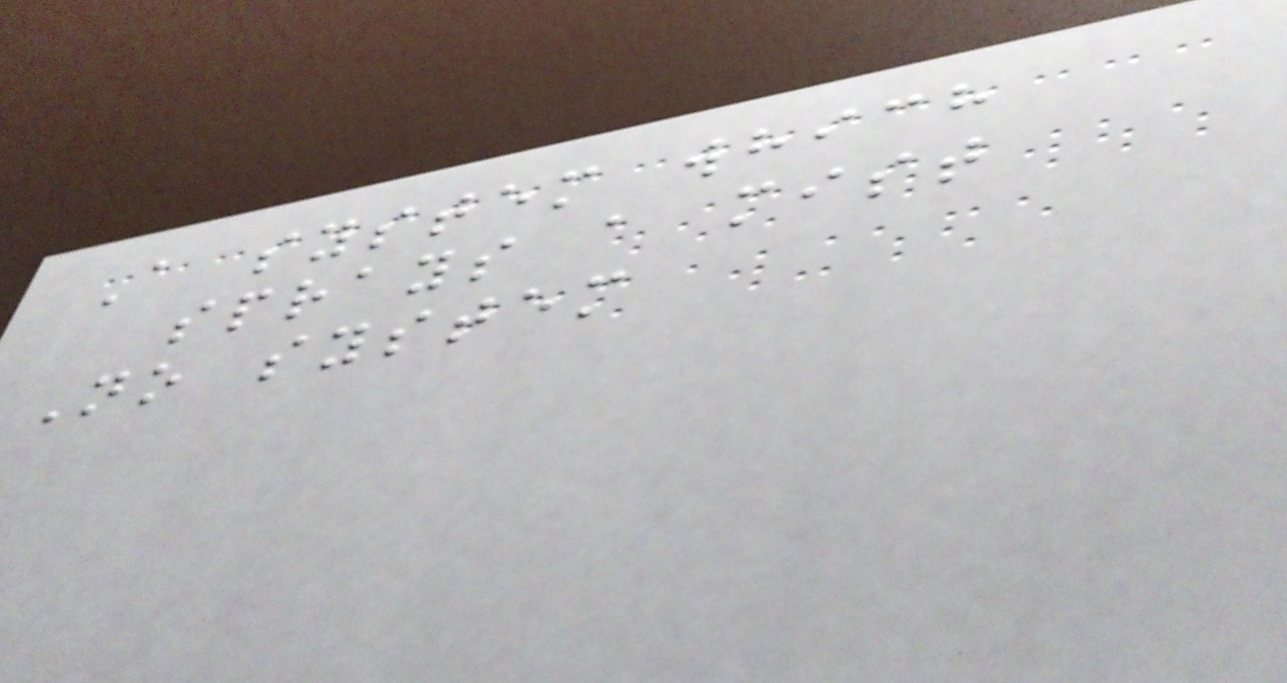A system which
sprays a mist
No system
